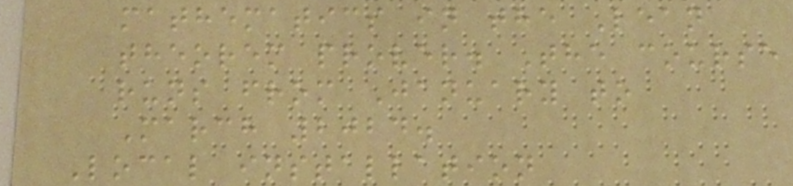mathematics in the Lean
theorem prover. The course
runs from January to
March 2024.
Local installation
